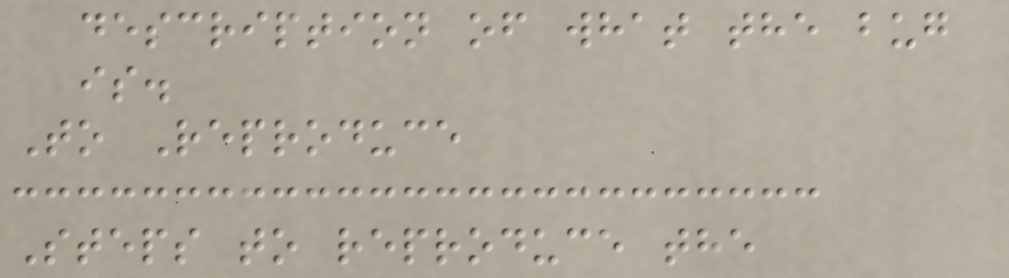description of what the bug
is.
To Reproduce
Steps to reproduce the
